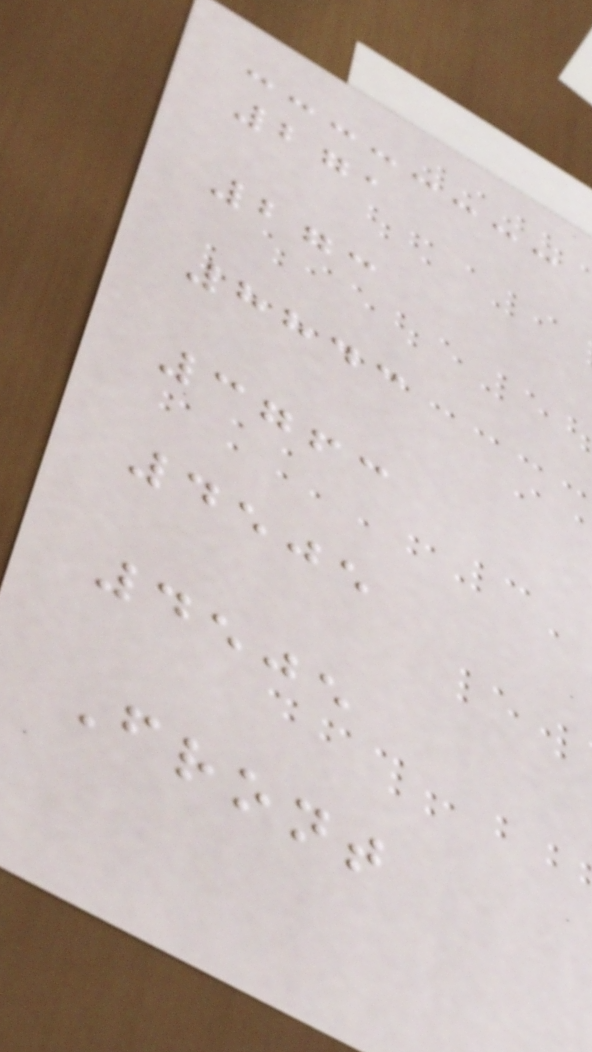271
273
8843
3763
4505
4505
Front
